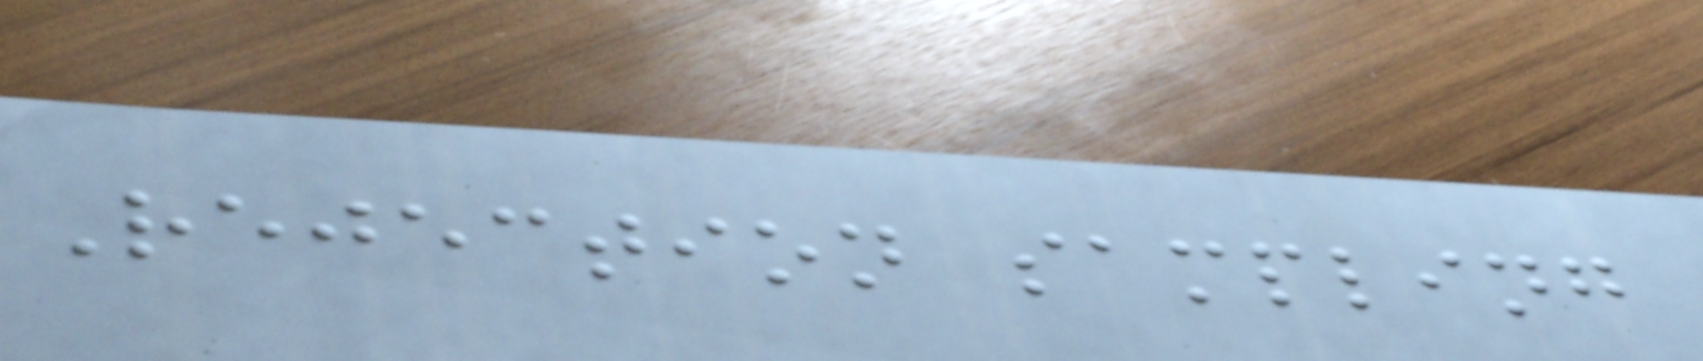Rejection sampling
